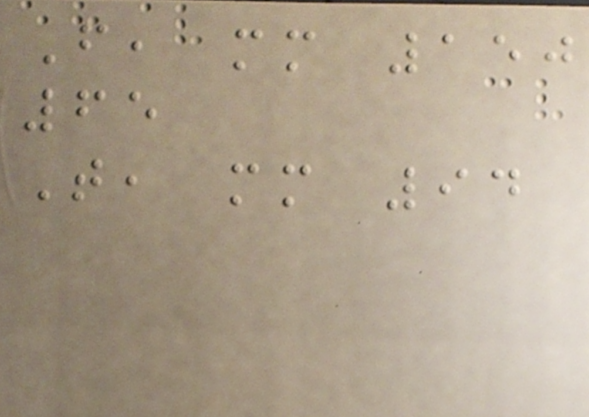F, mm 150
65
T, mm 94
